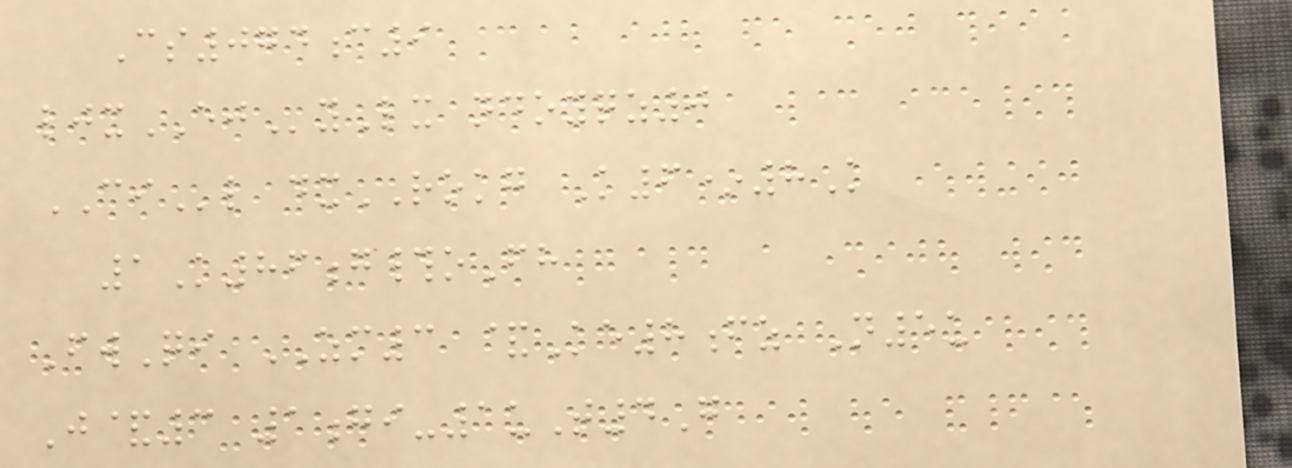Cs074c9
ljxEJyLx ndoyqz0
CIl dxROKG K6*8K
1K86g#oFh
FwQi ZM3 &Ke8fz N5u
J&3 1gi-1uT4G
